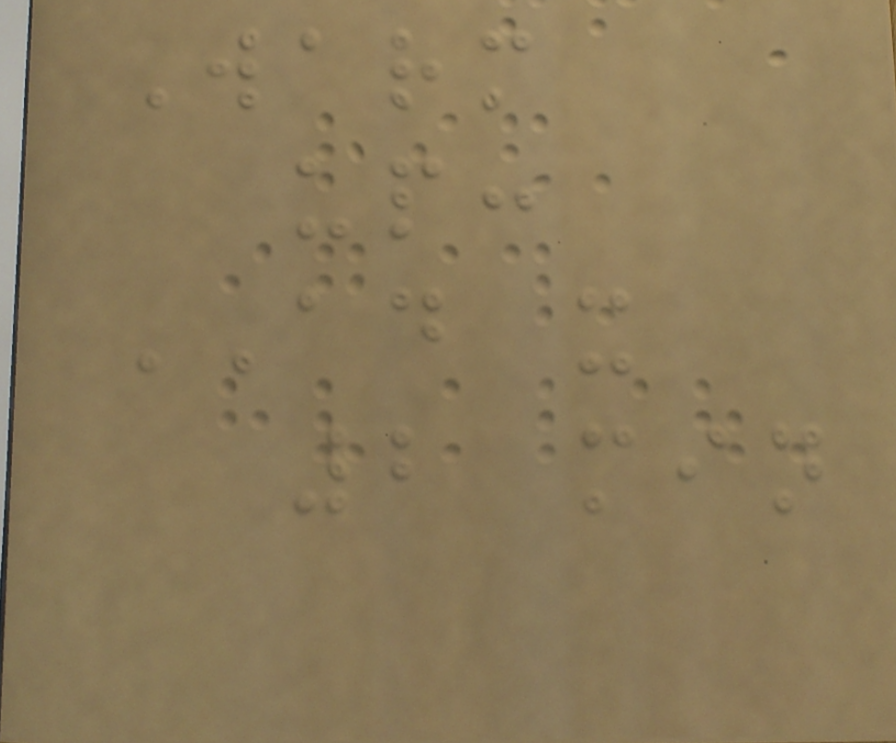Warm
up:
AD x
2 min
